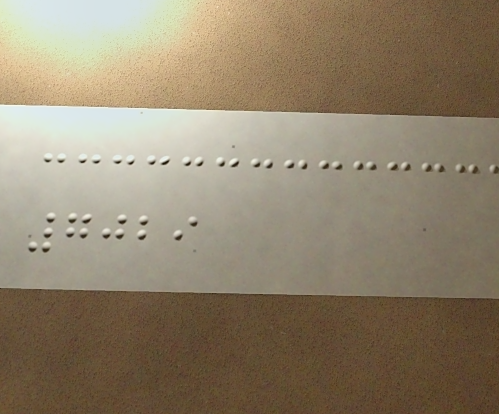7029
